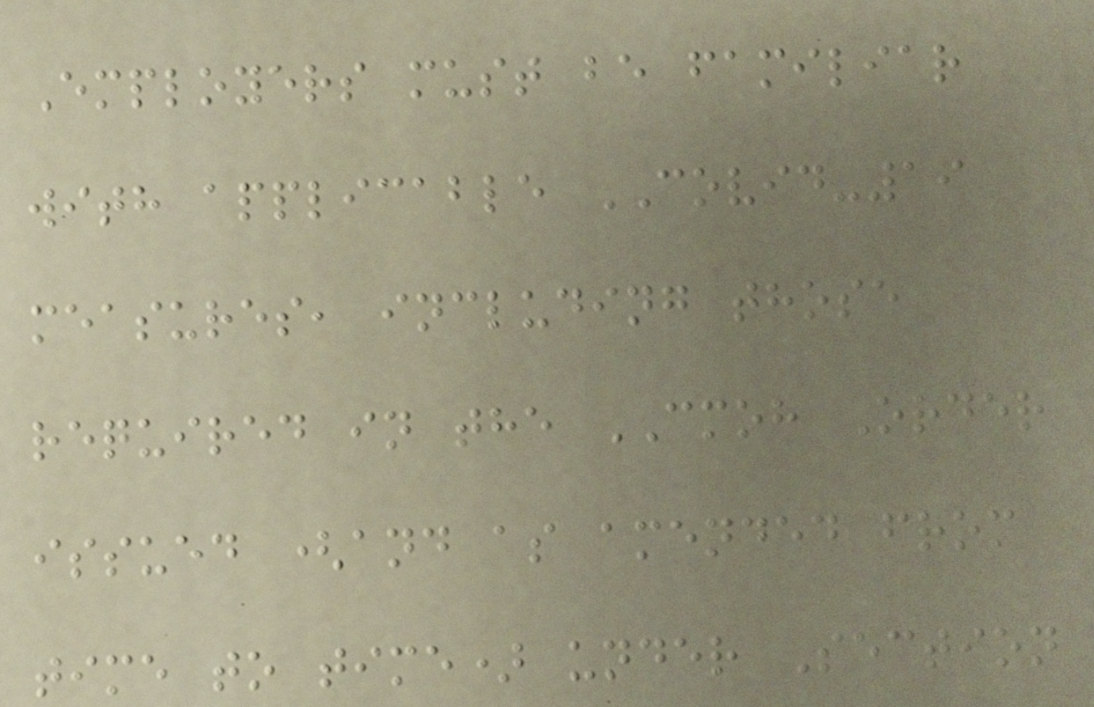Employers must be familiar
with applicable COVID-19
measures, including those
required in the CMOH Order
issued (and as amended from
time to time) under Section
